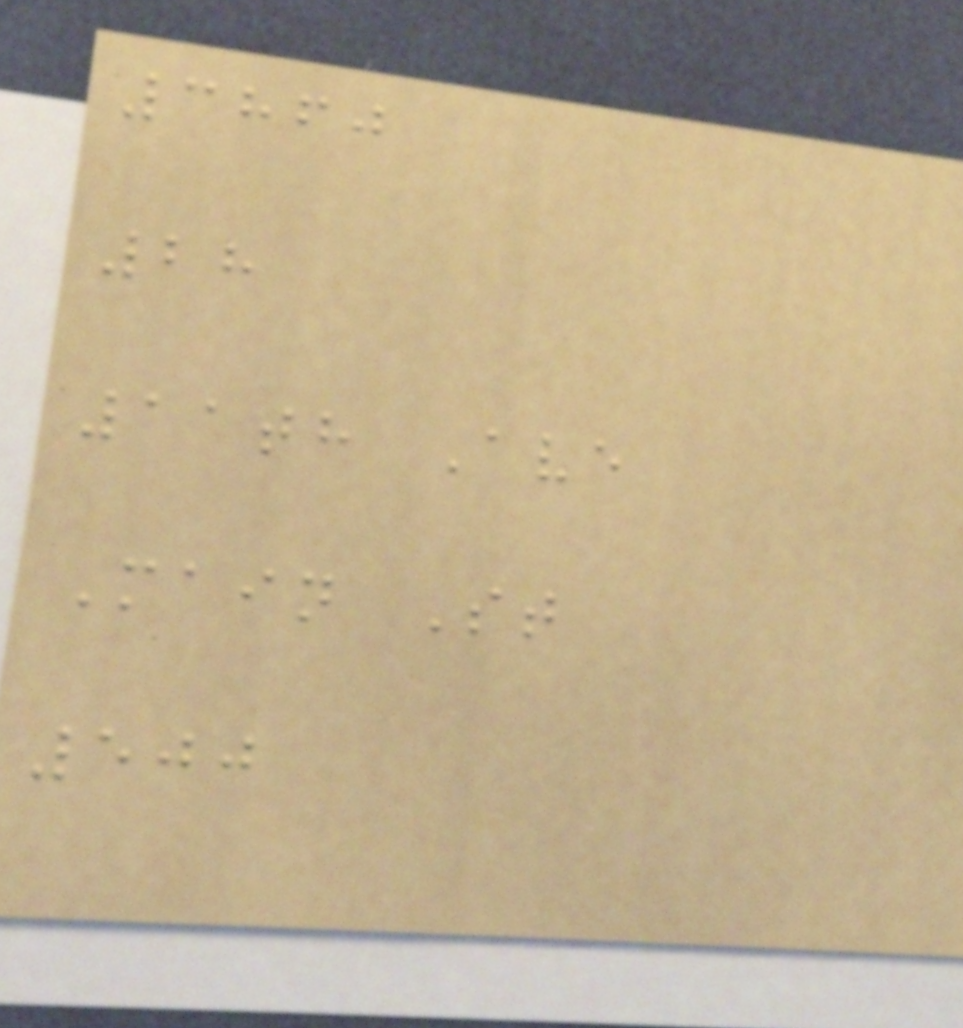3860
28
11th Ave
Main St
500
